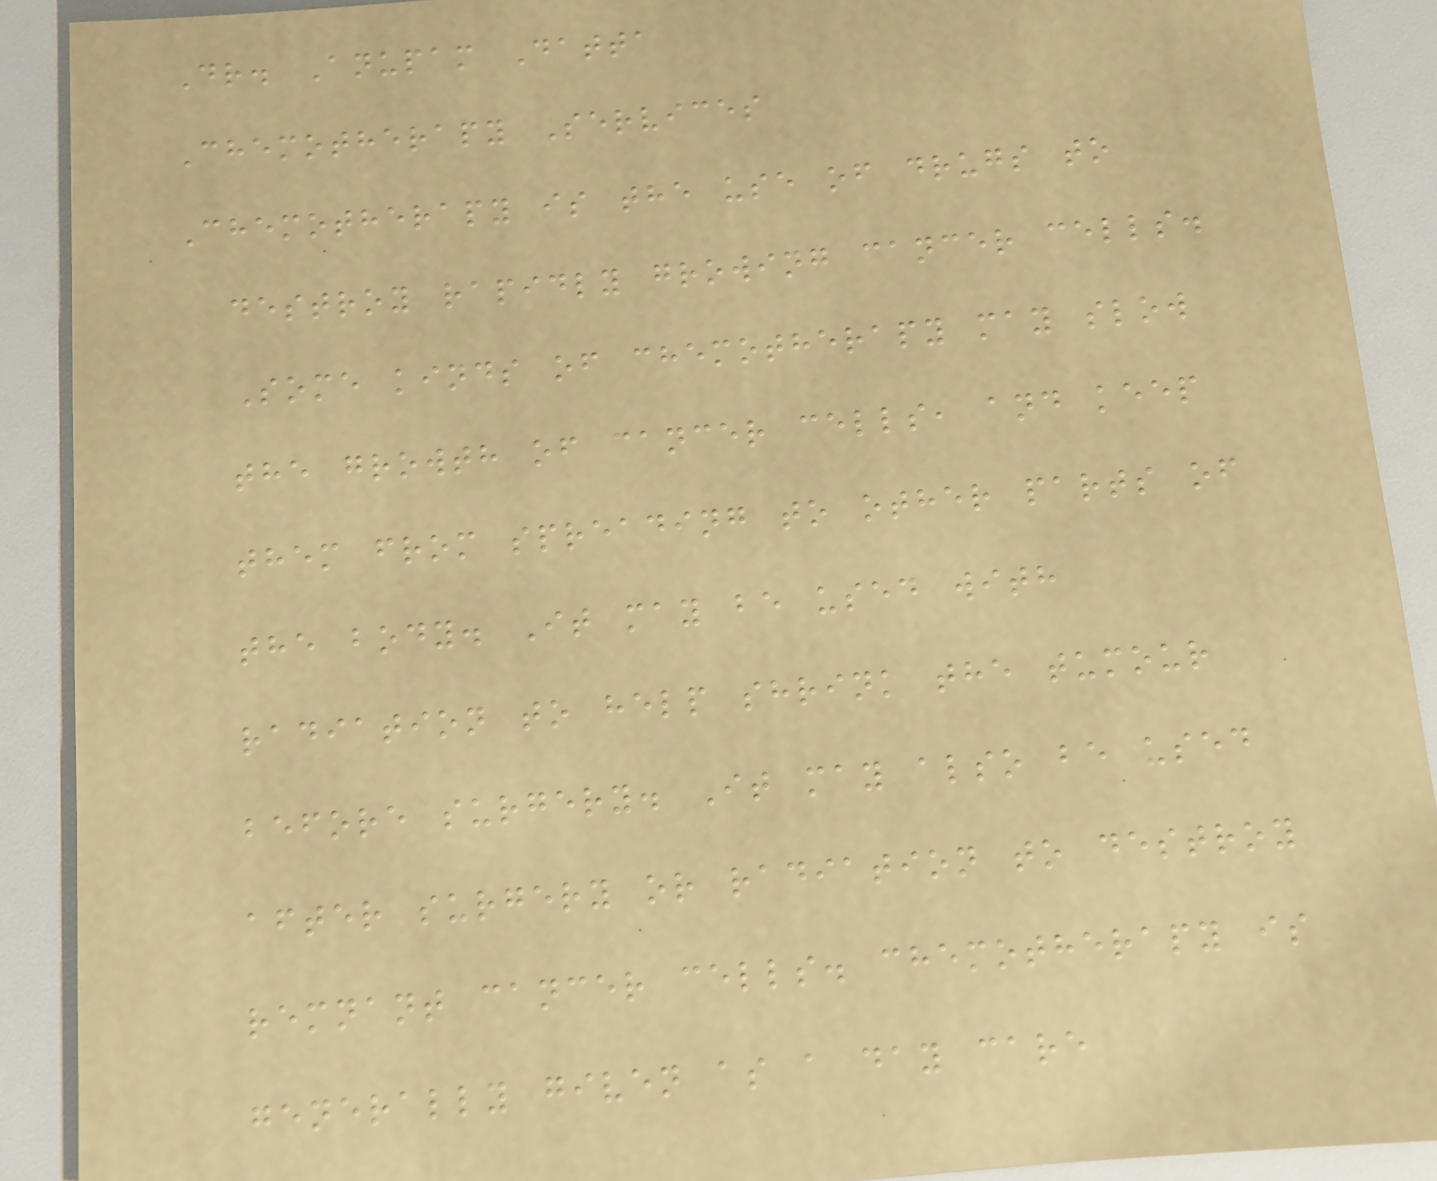Dr. Anupam Datta
Chemotherapy Services
Chemotherapy is the use of drugs to
destroy rapidly growing cancer cells.
Some kinds of chemotherapy may slow
the growth of cancer cells, and keep
them from spreading to other parts of
the body. It may be used with
radiation to help shrink the tumour
before surgery. It may also be used
after surgery or radiation to destroy
remnant cancer cells. chemotherapy is
generally given as a day care
